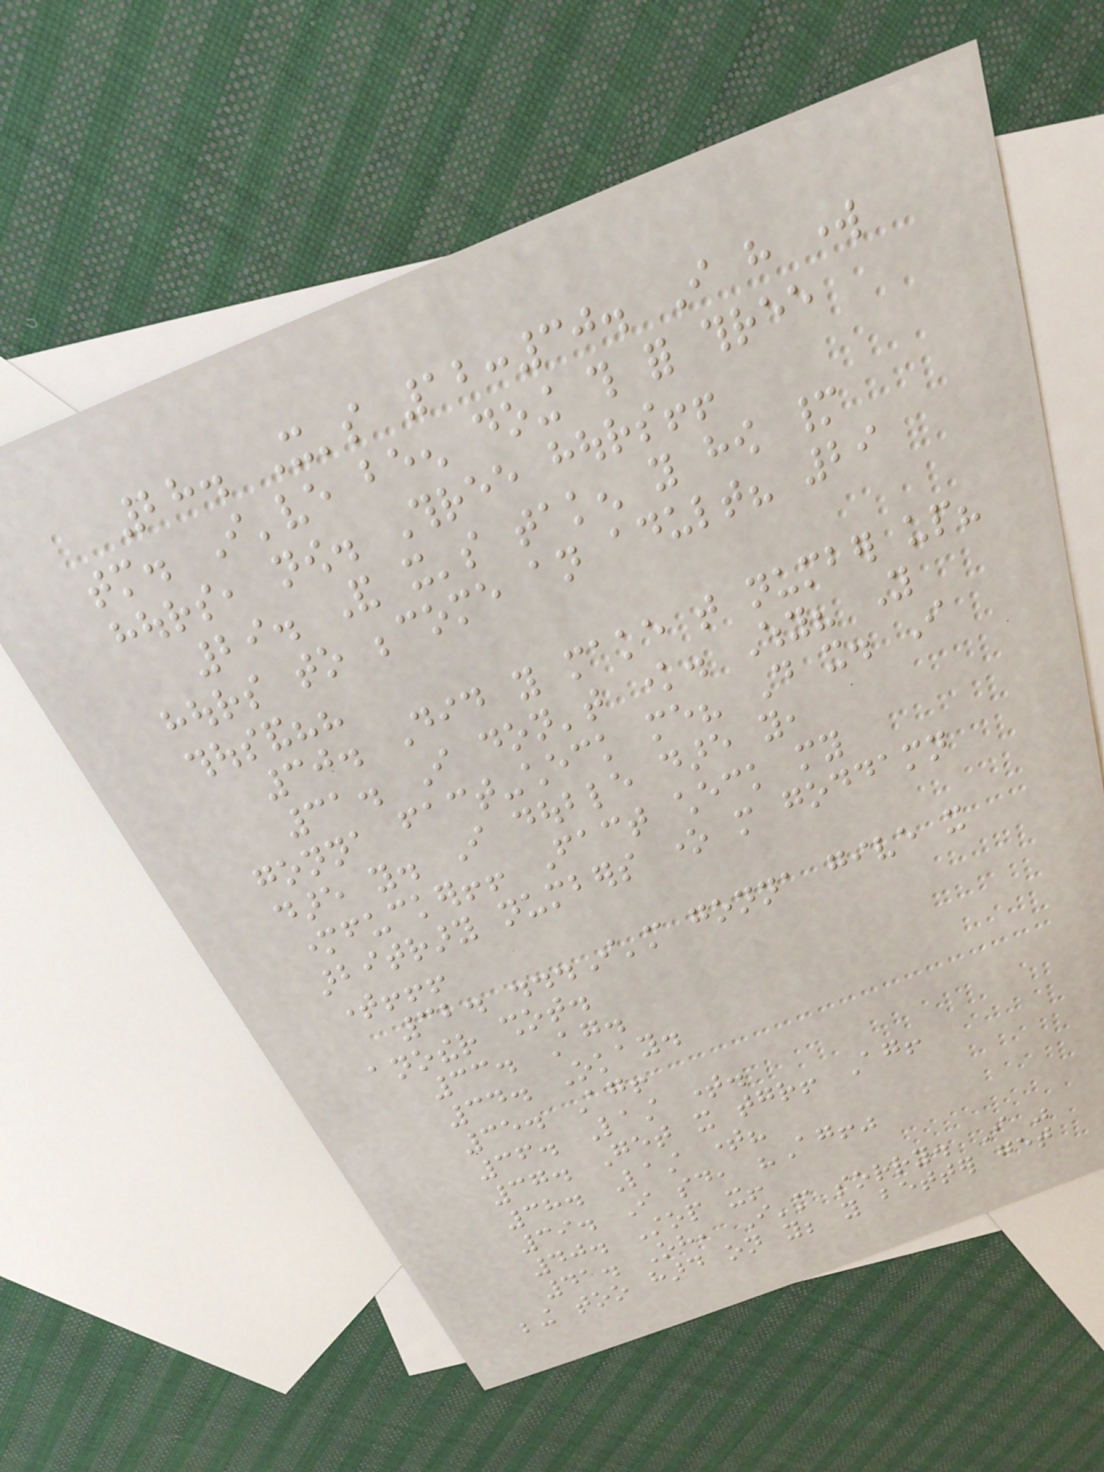28. It's 12:30. I have work
tomorrow. I've been doing this for three
hours, now. Three hours!!
29. And it's taken you how many
hours to become an adult? 29
thousand??
30. Did you make that number up?
31. I don't know. Why? You
gonna fact-check me? Do it. I
dare you. I double dare you,
motherfucker!! Fact check my
arbitrary numbers one more goddamn
time!!!
32. ...I'm gonna give it
another shot.
33. Again.
34. Okay.
35. Again!
36. Last time.
37. Get it together! Again!
38. Last time?
39. I said, "Again!"
40. Stop it!
41. Oh, I'm sorry. I was
being too hard on you; you better get
